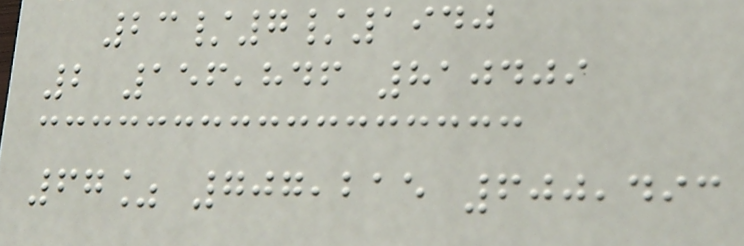23/7/1940
2 156,846 810409
67% 707,215 600,493
